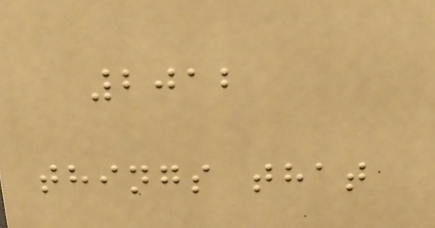2012
things that
